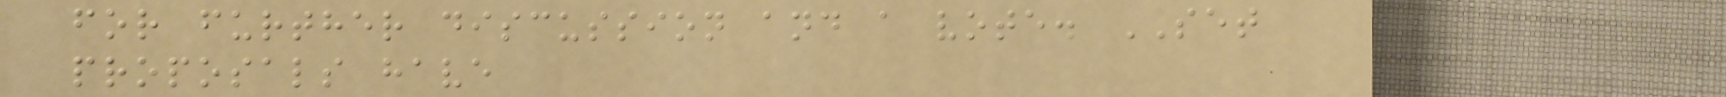for further discussion and a vote. SET
proposals have
